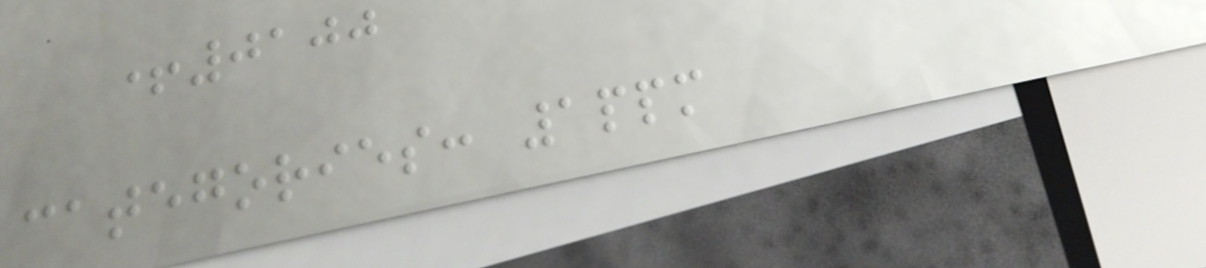+0100
categories: 1ppm
